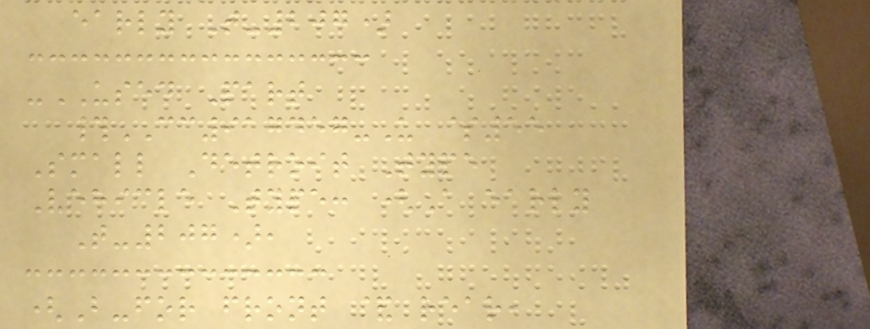early T-207)
-USED Part
#CC917457-U $55
Small Detroit Type
Vehicle Type: (A early
T-207),
(B-for front & rear,
